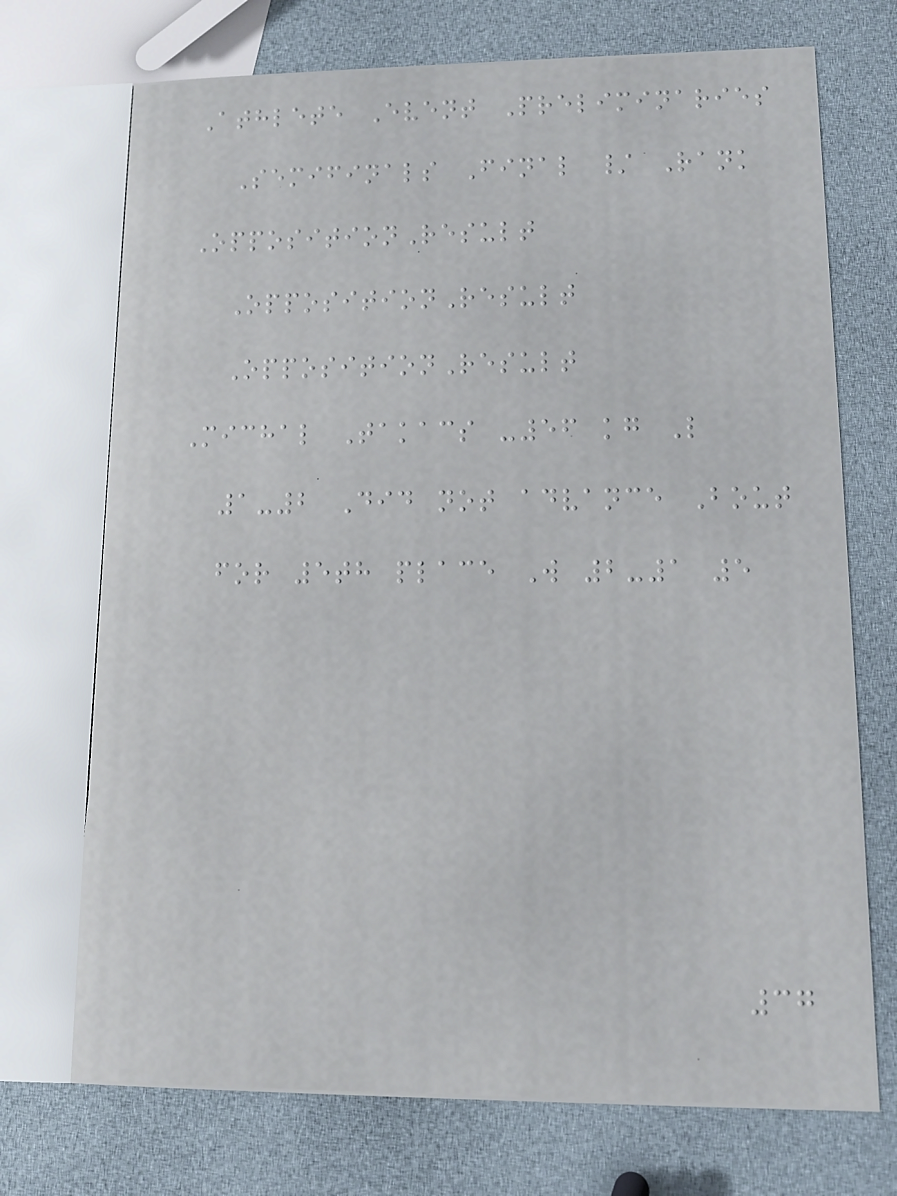Athlete Event Preliminaries
Semifinals Final / Rank
OppositionResult
OppositionResult
OppositionResult
Michal Takacs -56 kg L
1-2 Did not advance Bout
for 5th place W 2-1 5
37
